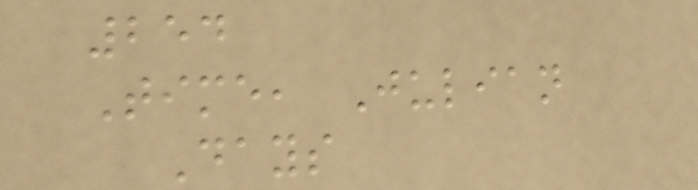254
Time, Julian
Days
